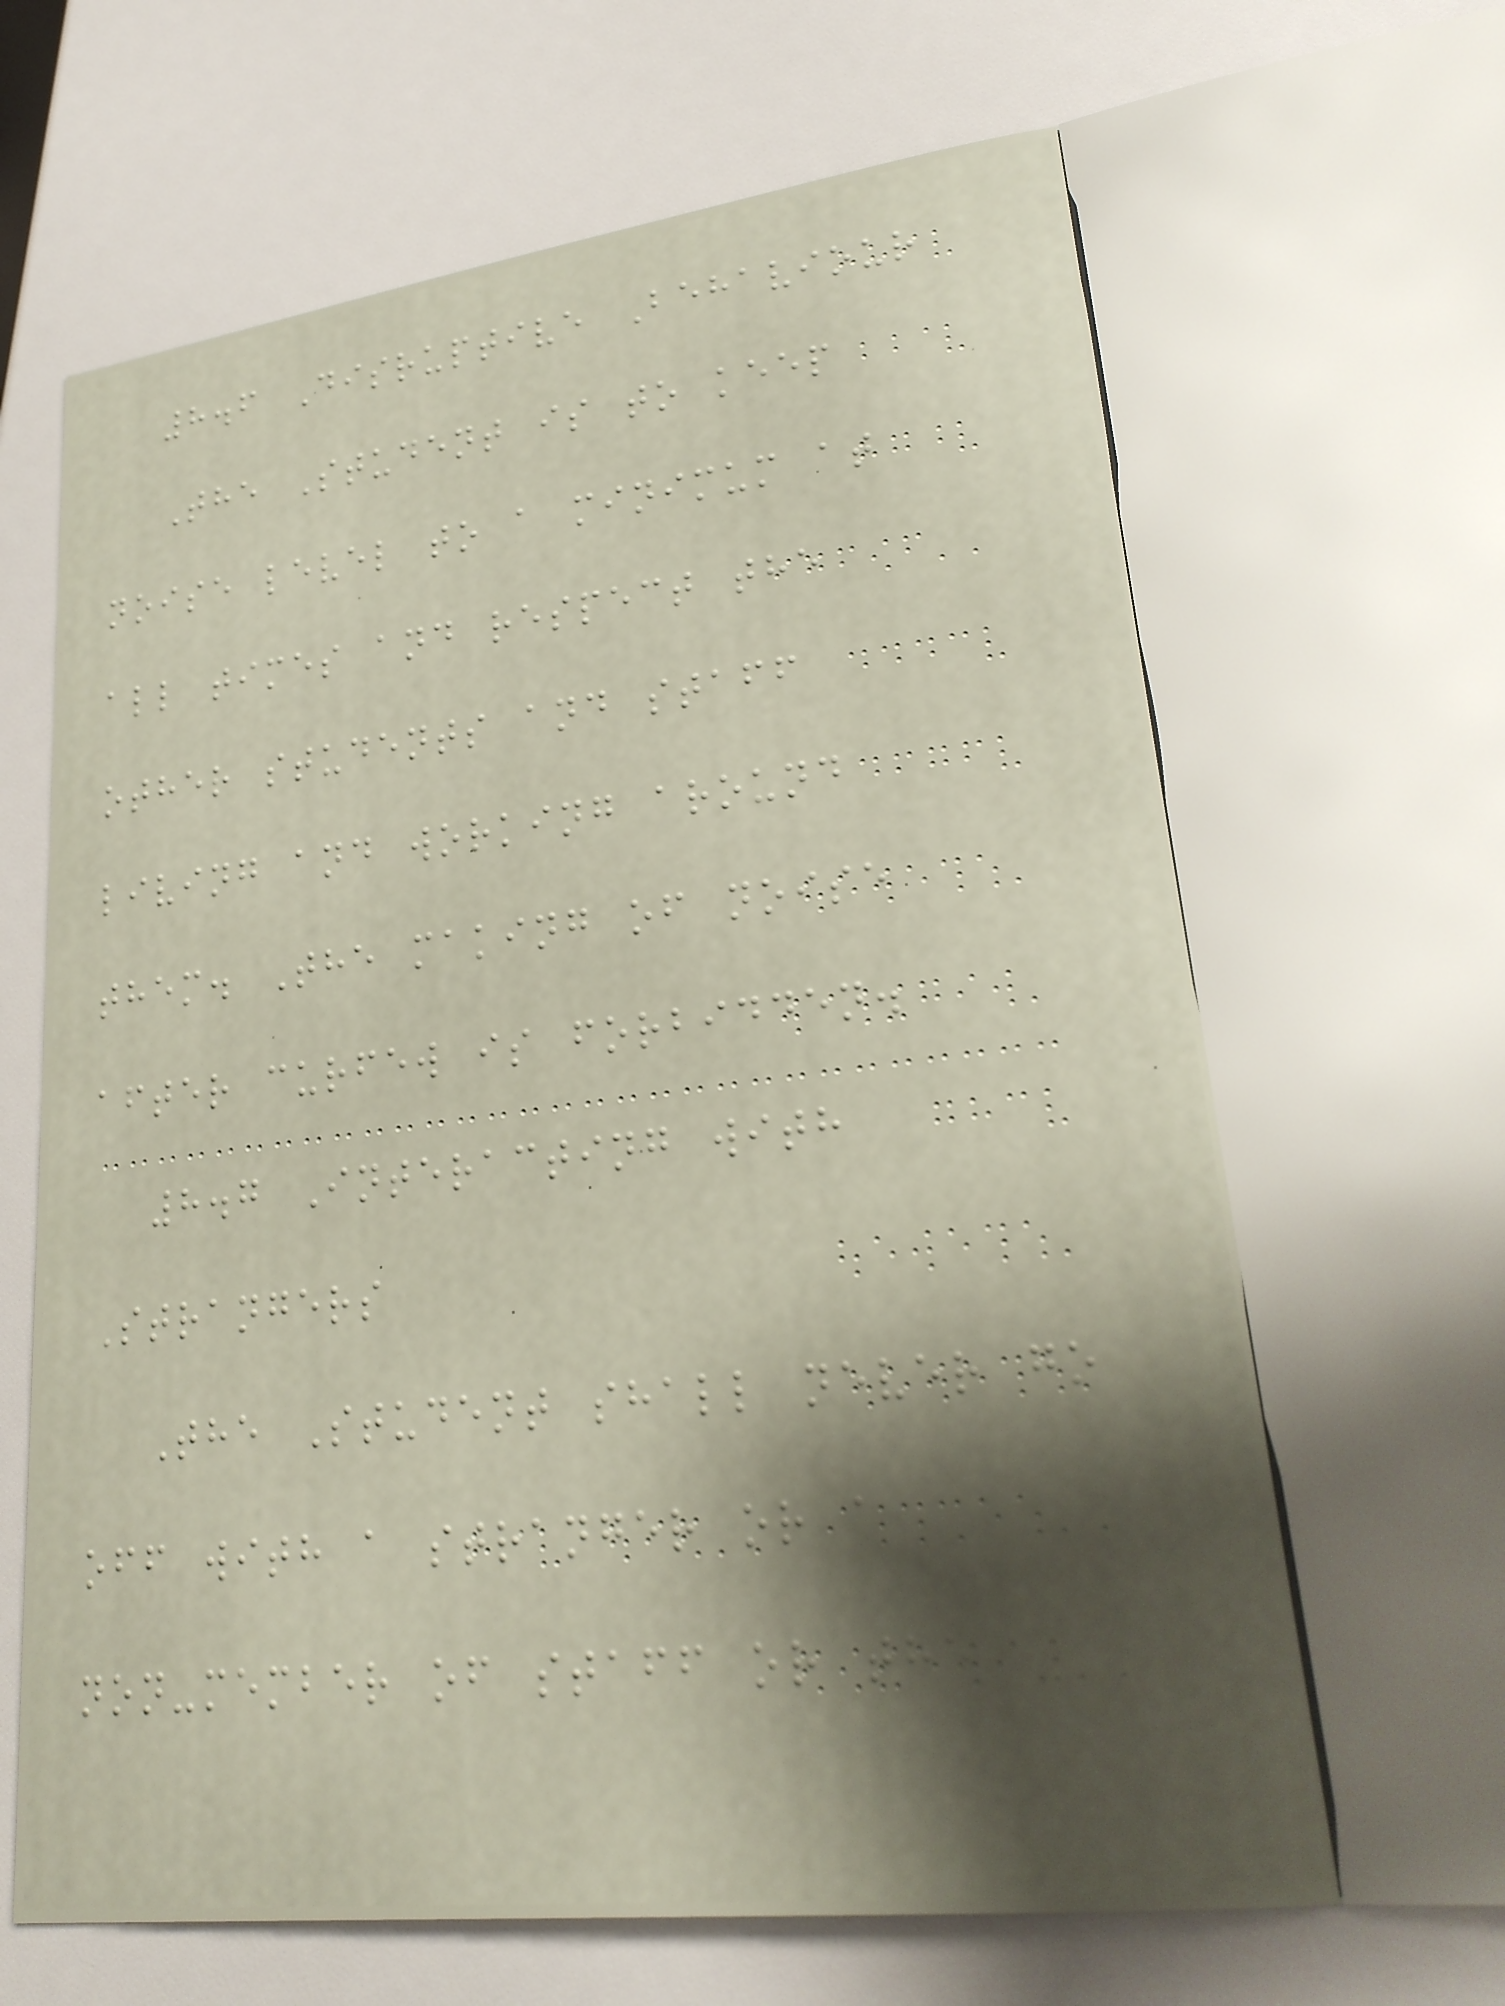8.6 Disruptive Behaviour
The Student is to keep
noise level to a minimum at
all times and respect the
other students and staff
living and working around
them. The making of noise
after curfew is forbidden.
8.7 Interacting with
Strangers
The Student shall never go
off with a stranger or a
non-member of staff or the
